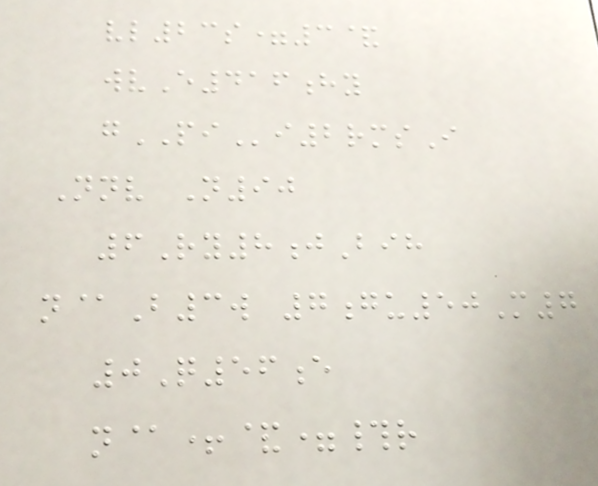vl23s=3&
wvE416hy
gPIi2rmsI
Nnv N90
6Ry8jBih
n@B3w 7gu50M7
0Q56e
n@+&=#r
